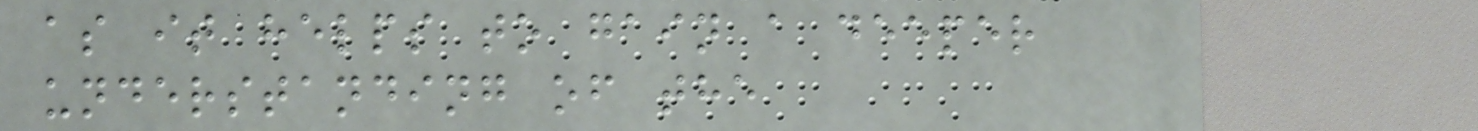as it helps to gain a deeper
understanding of the
